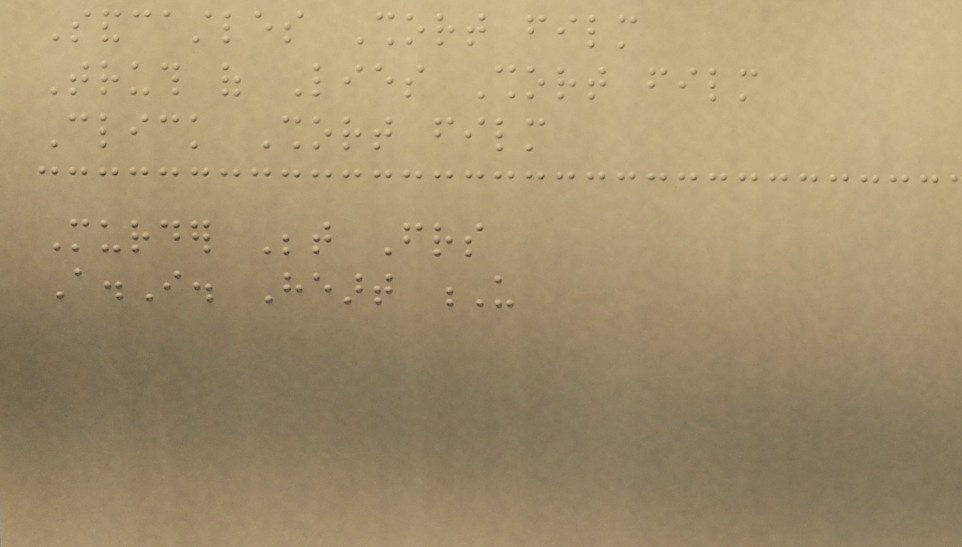Sandcastles Short film
Truth of Lies Short film
Click Short film
Murder Between Friends
A.I. Heart U
